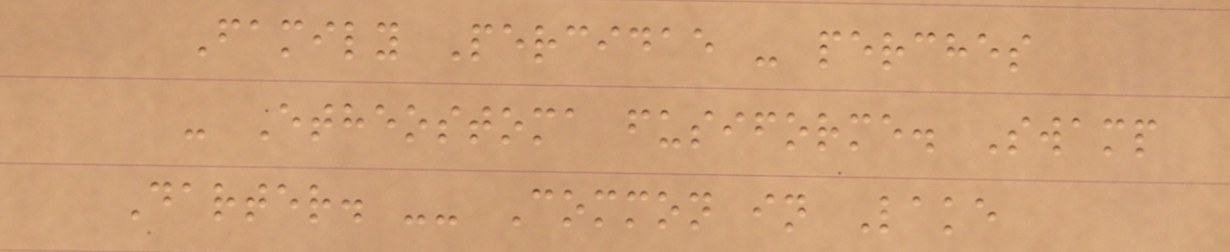Family Percidae - perches
- Etheostoma fusiforme. Swamp
Darter. -- Common in Lake
